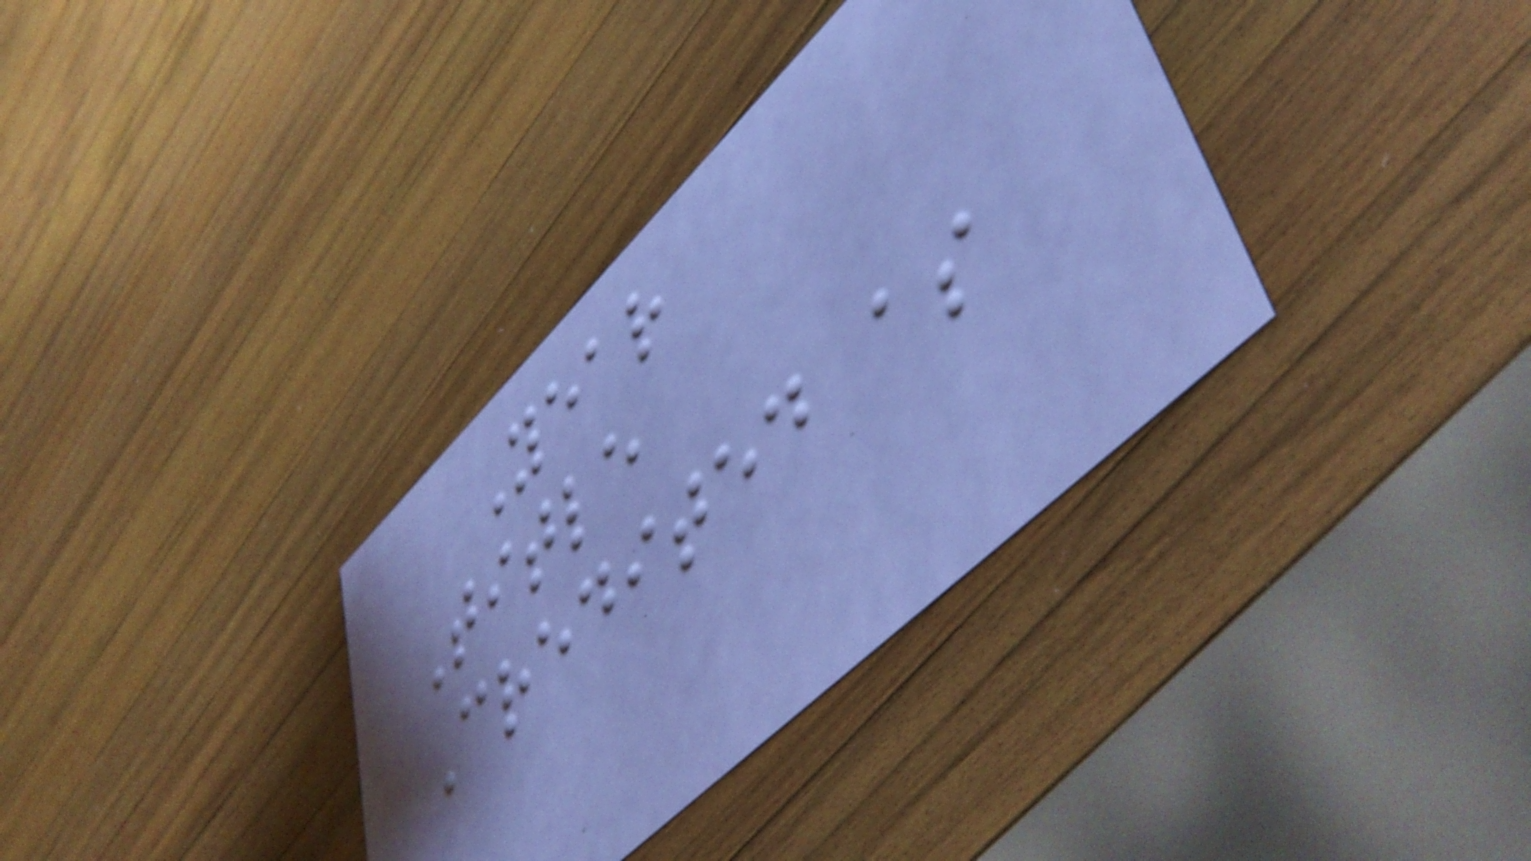Year
Title
Credited as
